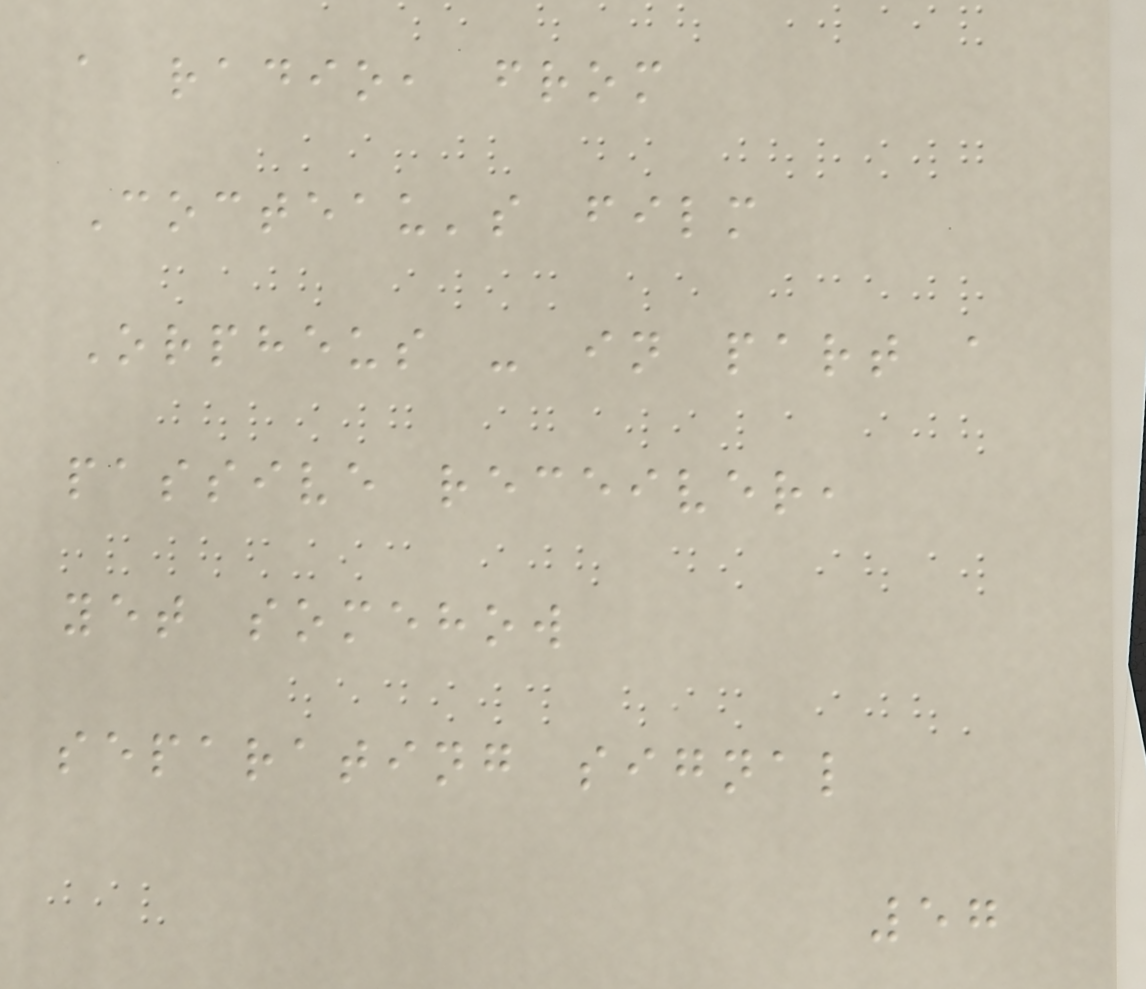a radio, from
Cocteau's film
Orpheus - in part a
passive receiver,
yet somehow
separating signal
57
